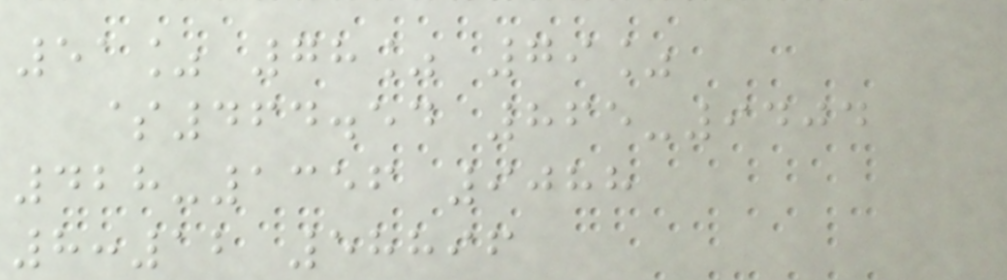51% 78% 79%
$464.54 865-9404
428-1356 9088
8:12 58896
